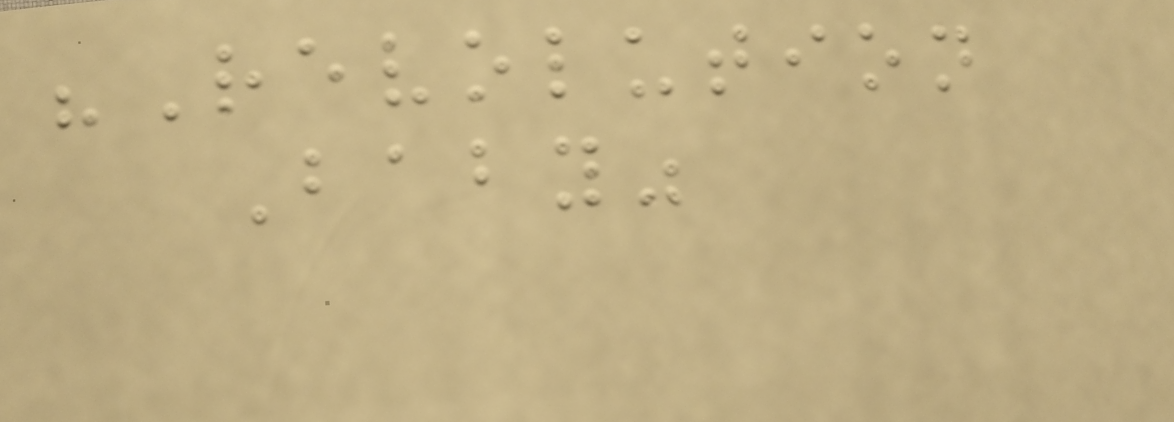"Revolution
Baby"
